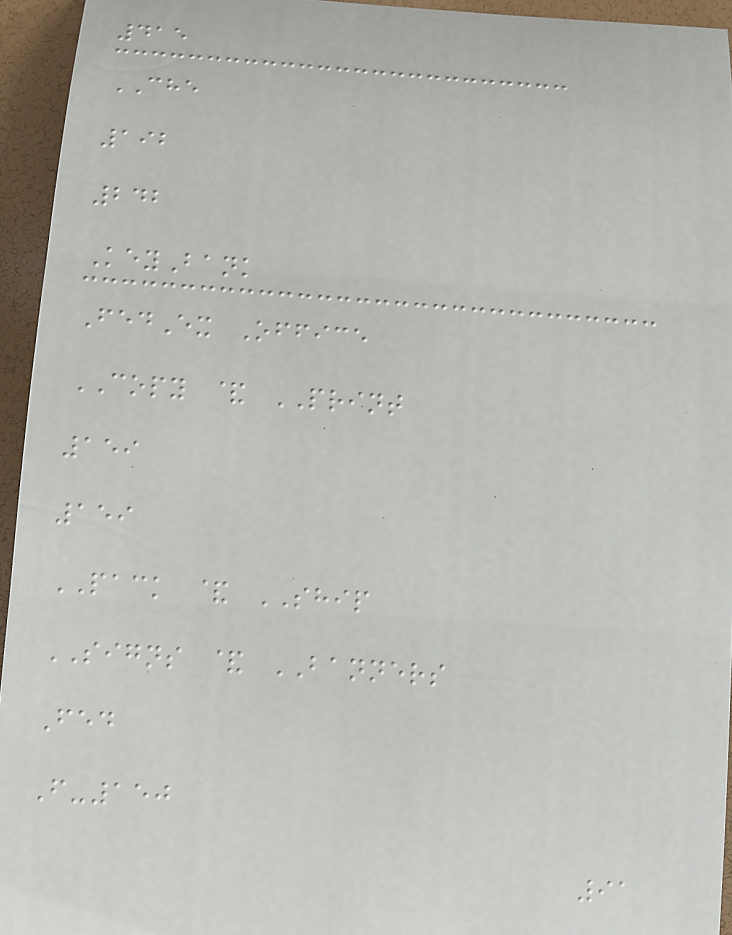415
CHE
192
242
KeyBank
FedEx Office
COPY & PRINT
159
159
PACK & SHIP
SIGNS & BANNERS
Fed
F-150
91
